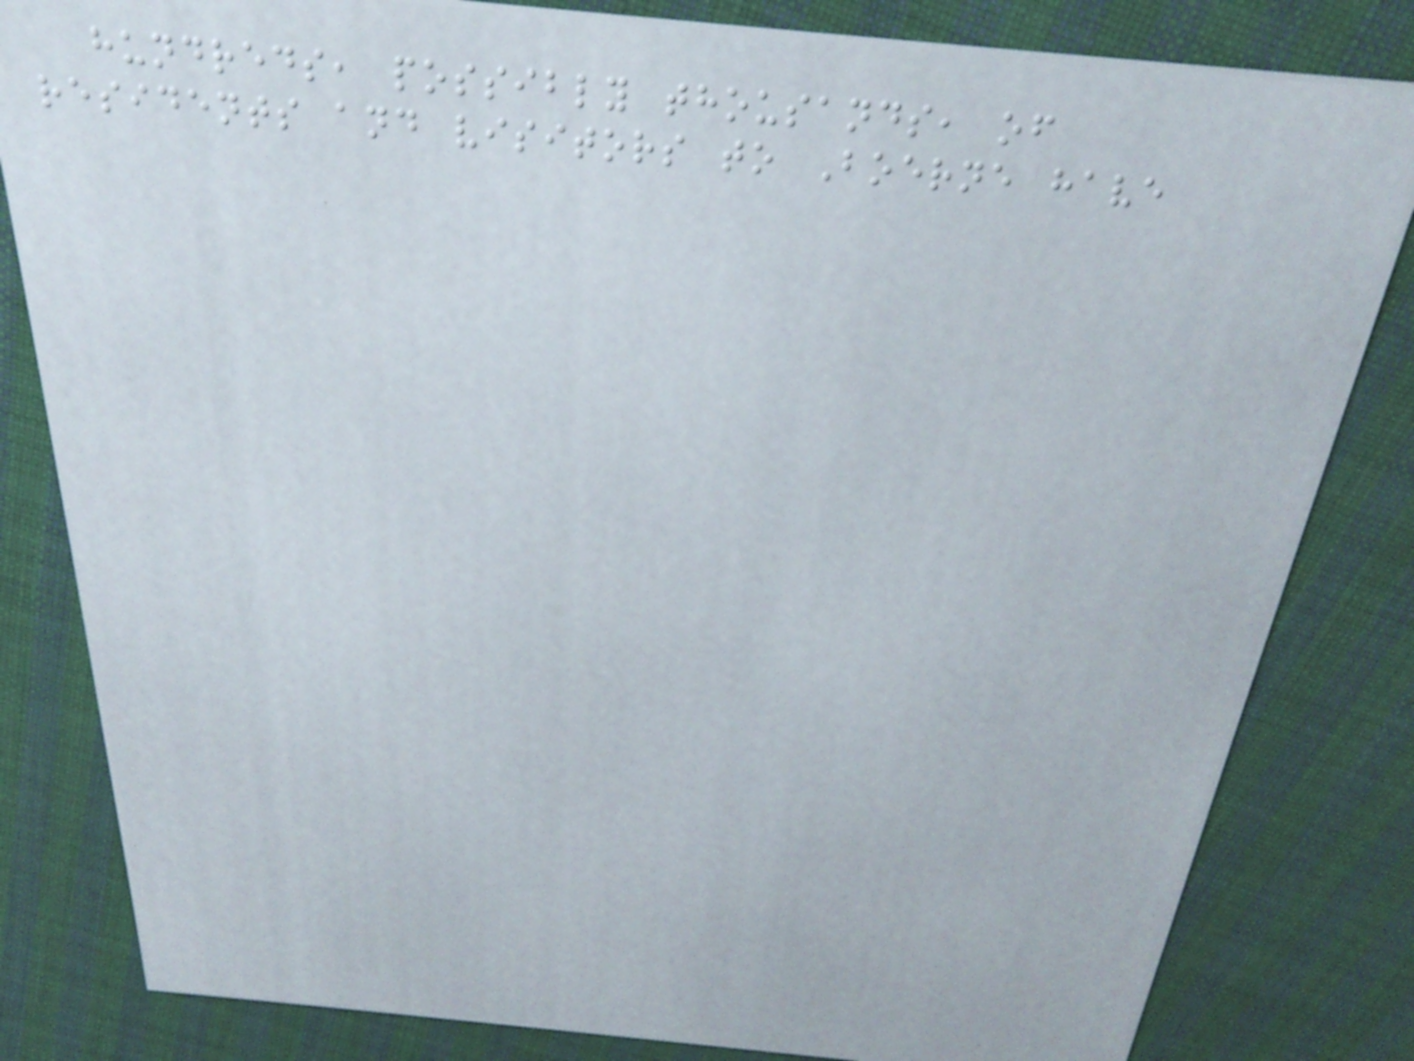hundreds, possibly thousands, of
residents and visitors to Boerne have
